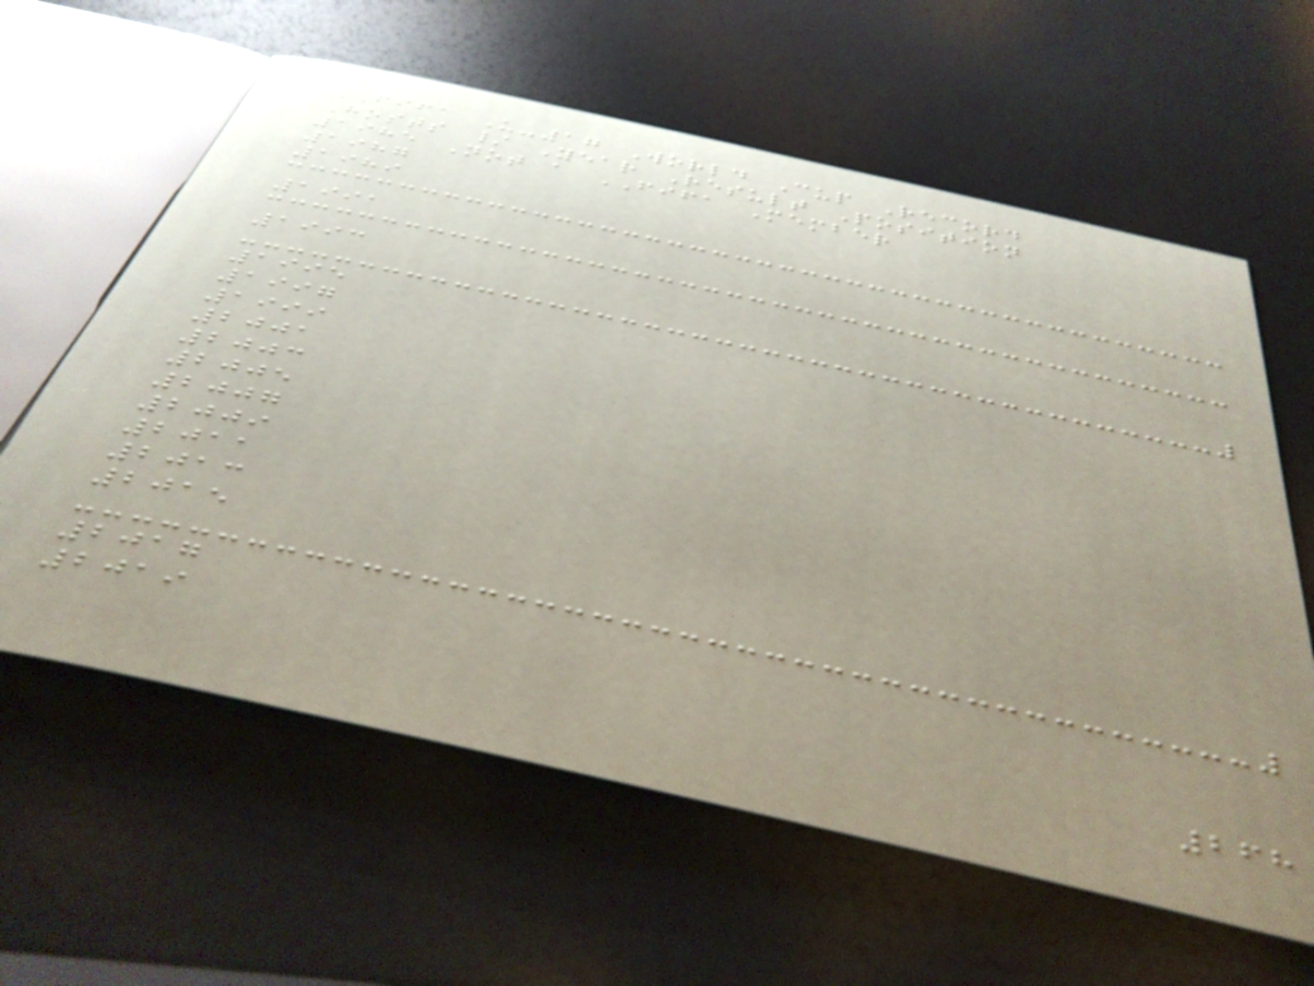FIFA U-17 World Cup Record
Hosts / Year Result Position
1985 Not a FIFA Member
1987
1989
1991
1993
1995
1997
1999
2001
2003
2005
2007
2009
2011
2013
2015
2017
2019
268
